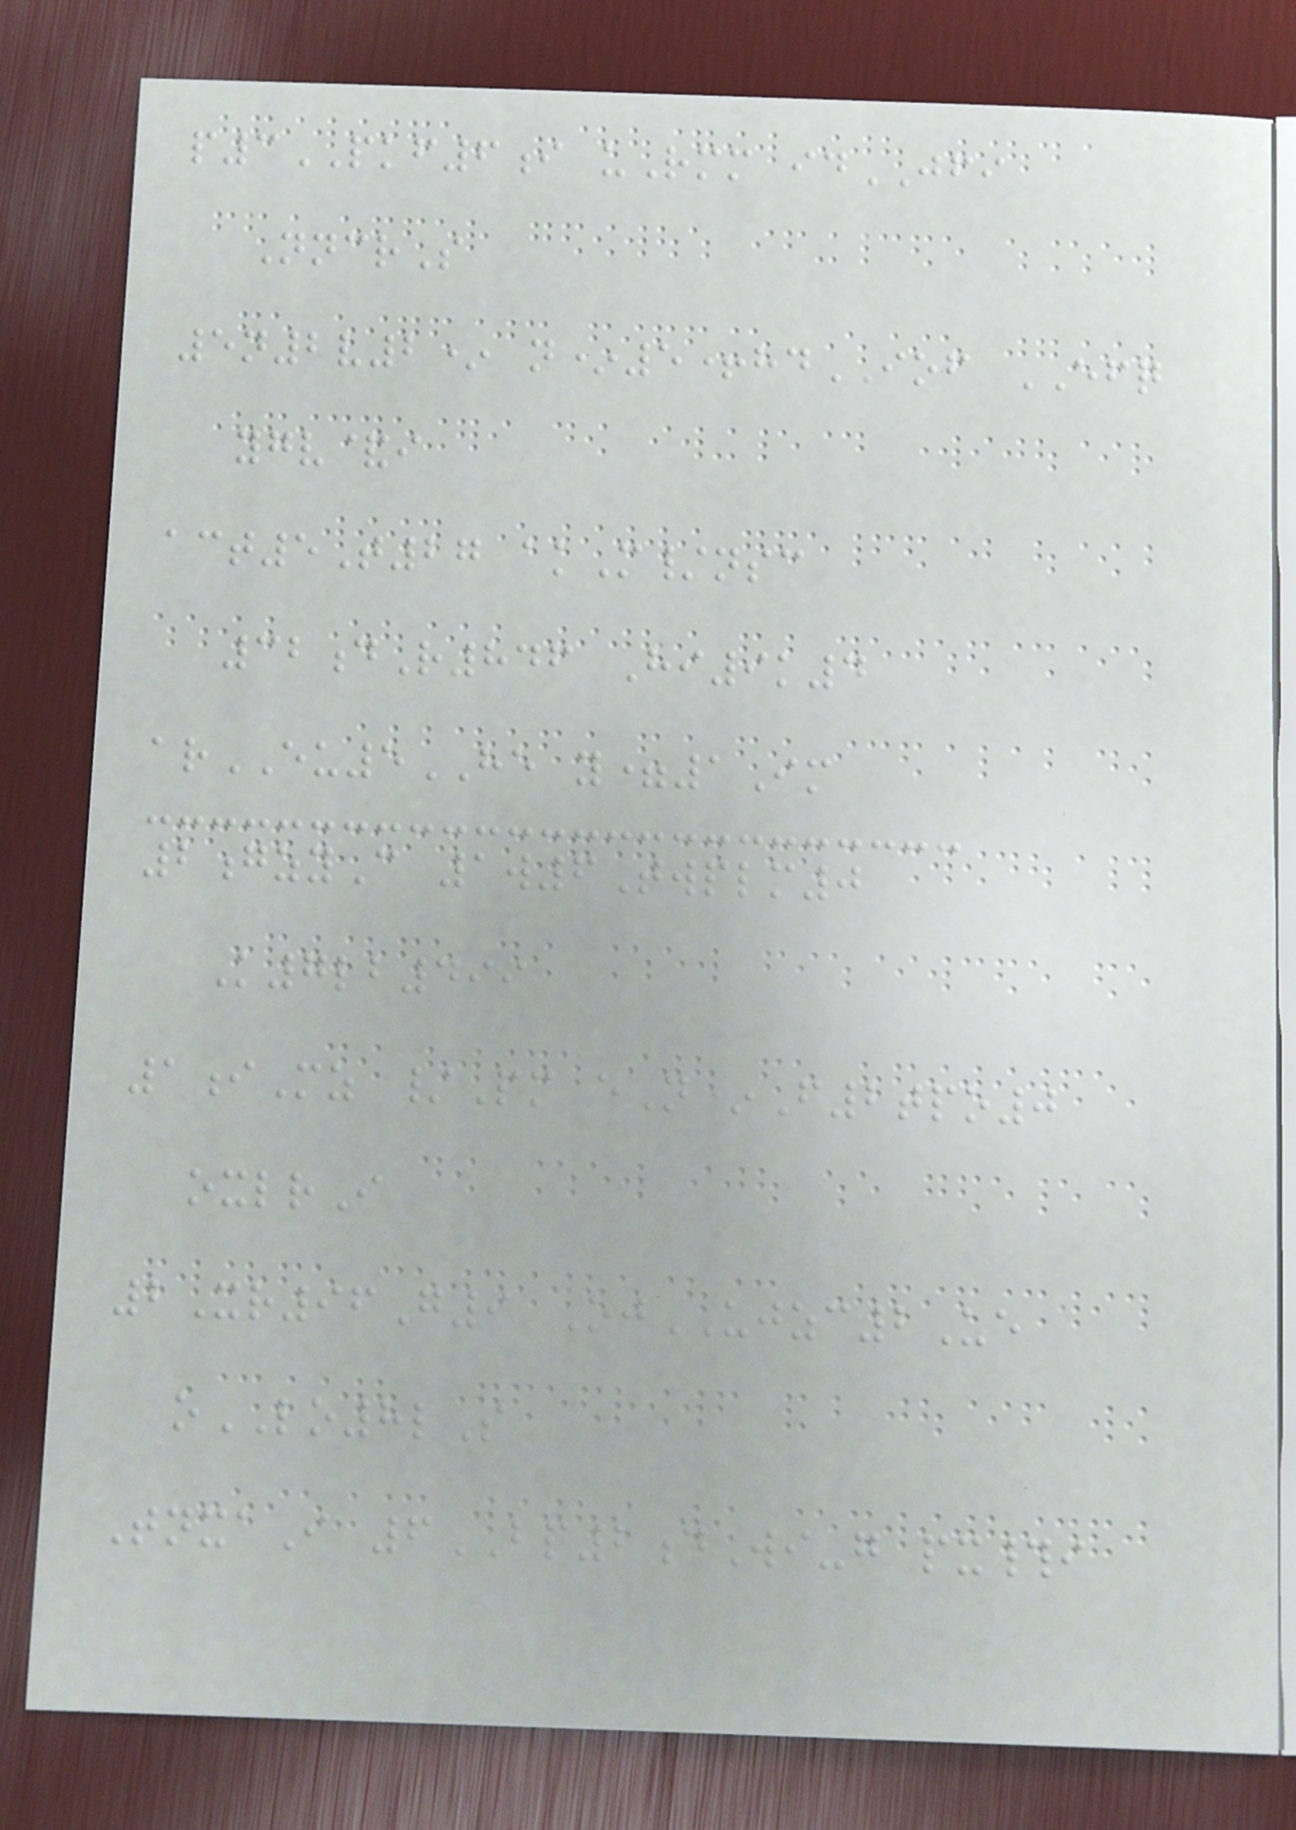p3PKF6i uRmm idJFI
NncrS
5n2v2* n*5+hdIOF EFQ
ygv&i
act5T27 akM/nsc
32dR846 Hi9k4
arEU5HE y=1Im
2gzyC 1w6Twplm0
K7lb499
1iMz /Pm eN*F2tpo0
oxlrI
2Xr96G9 OjUJZC2Ue
oLO8lS
TnxaI 6BP2dWi-g px#i
